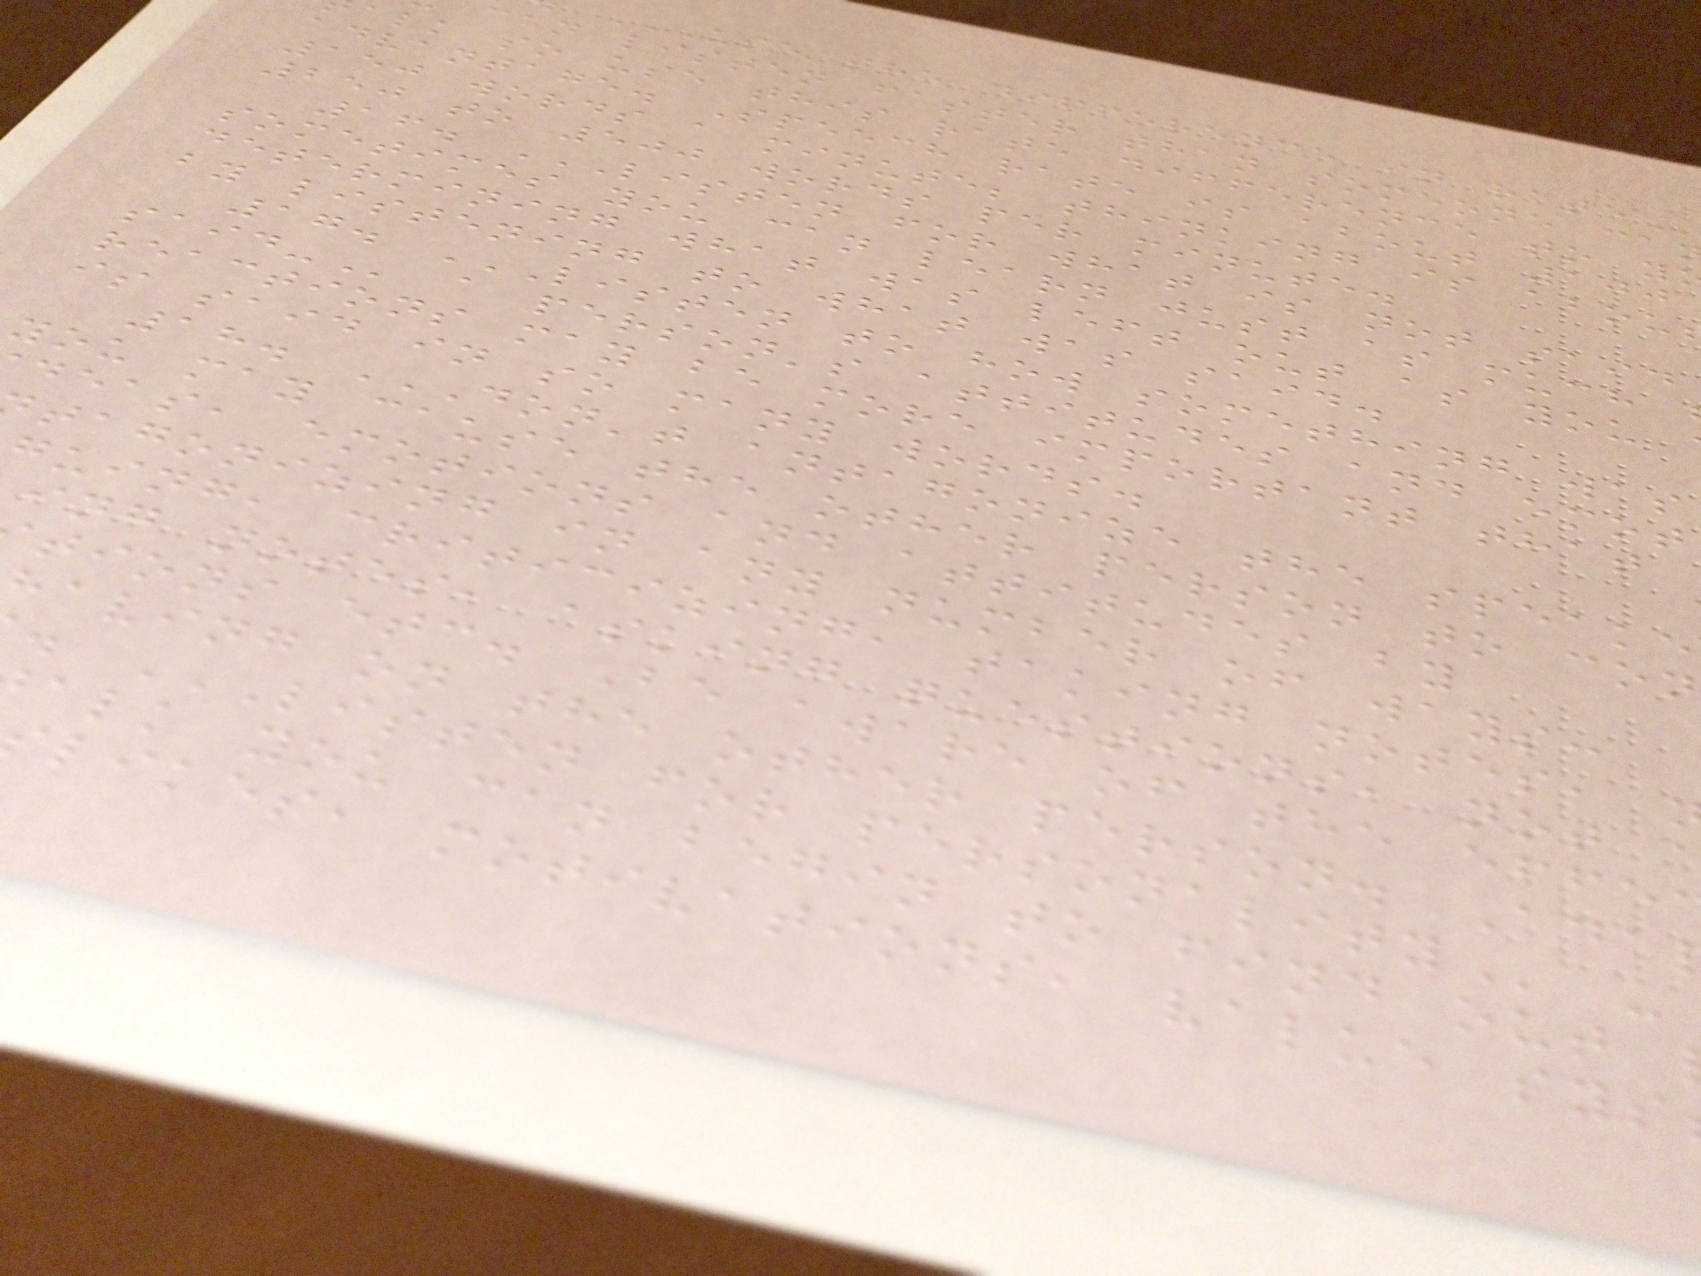can listen faster than someone ca
alk so use this rate difference to y
advantage. Speech rate is about 100
150 words a minute; thinking is abou
250 to 500 words per minute.
sometimes you can learn just as much
determining what was left out as you
by listening to what was said.
17. LISTEN TO HOW SOMETHING WAS
a person's attitudes and emot
reactions may be more important that
is said in so many words.
you may cause the other person to con
deas, emotions and attitudes by
tagonizing in any number of ways:
guing, criticizing, taking notes,
ing notes, asking questions, not
tions etc. Be aware of the effe
aving on the other person. Ada
. LISTEN FOR PERSONALITY -
alk you can begin to find out
likes, motivations, value sys
